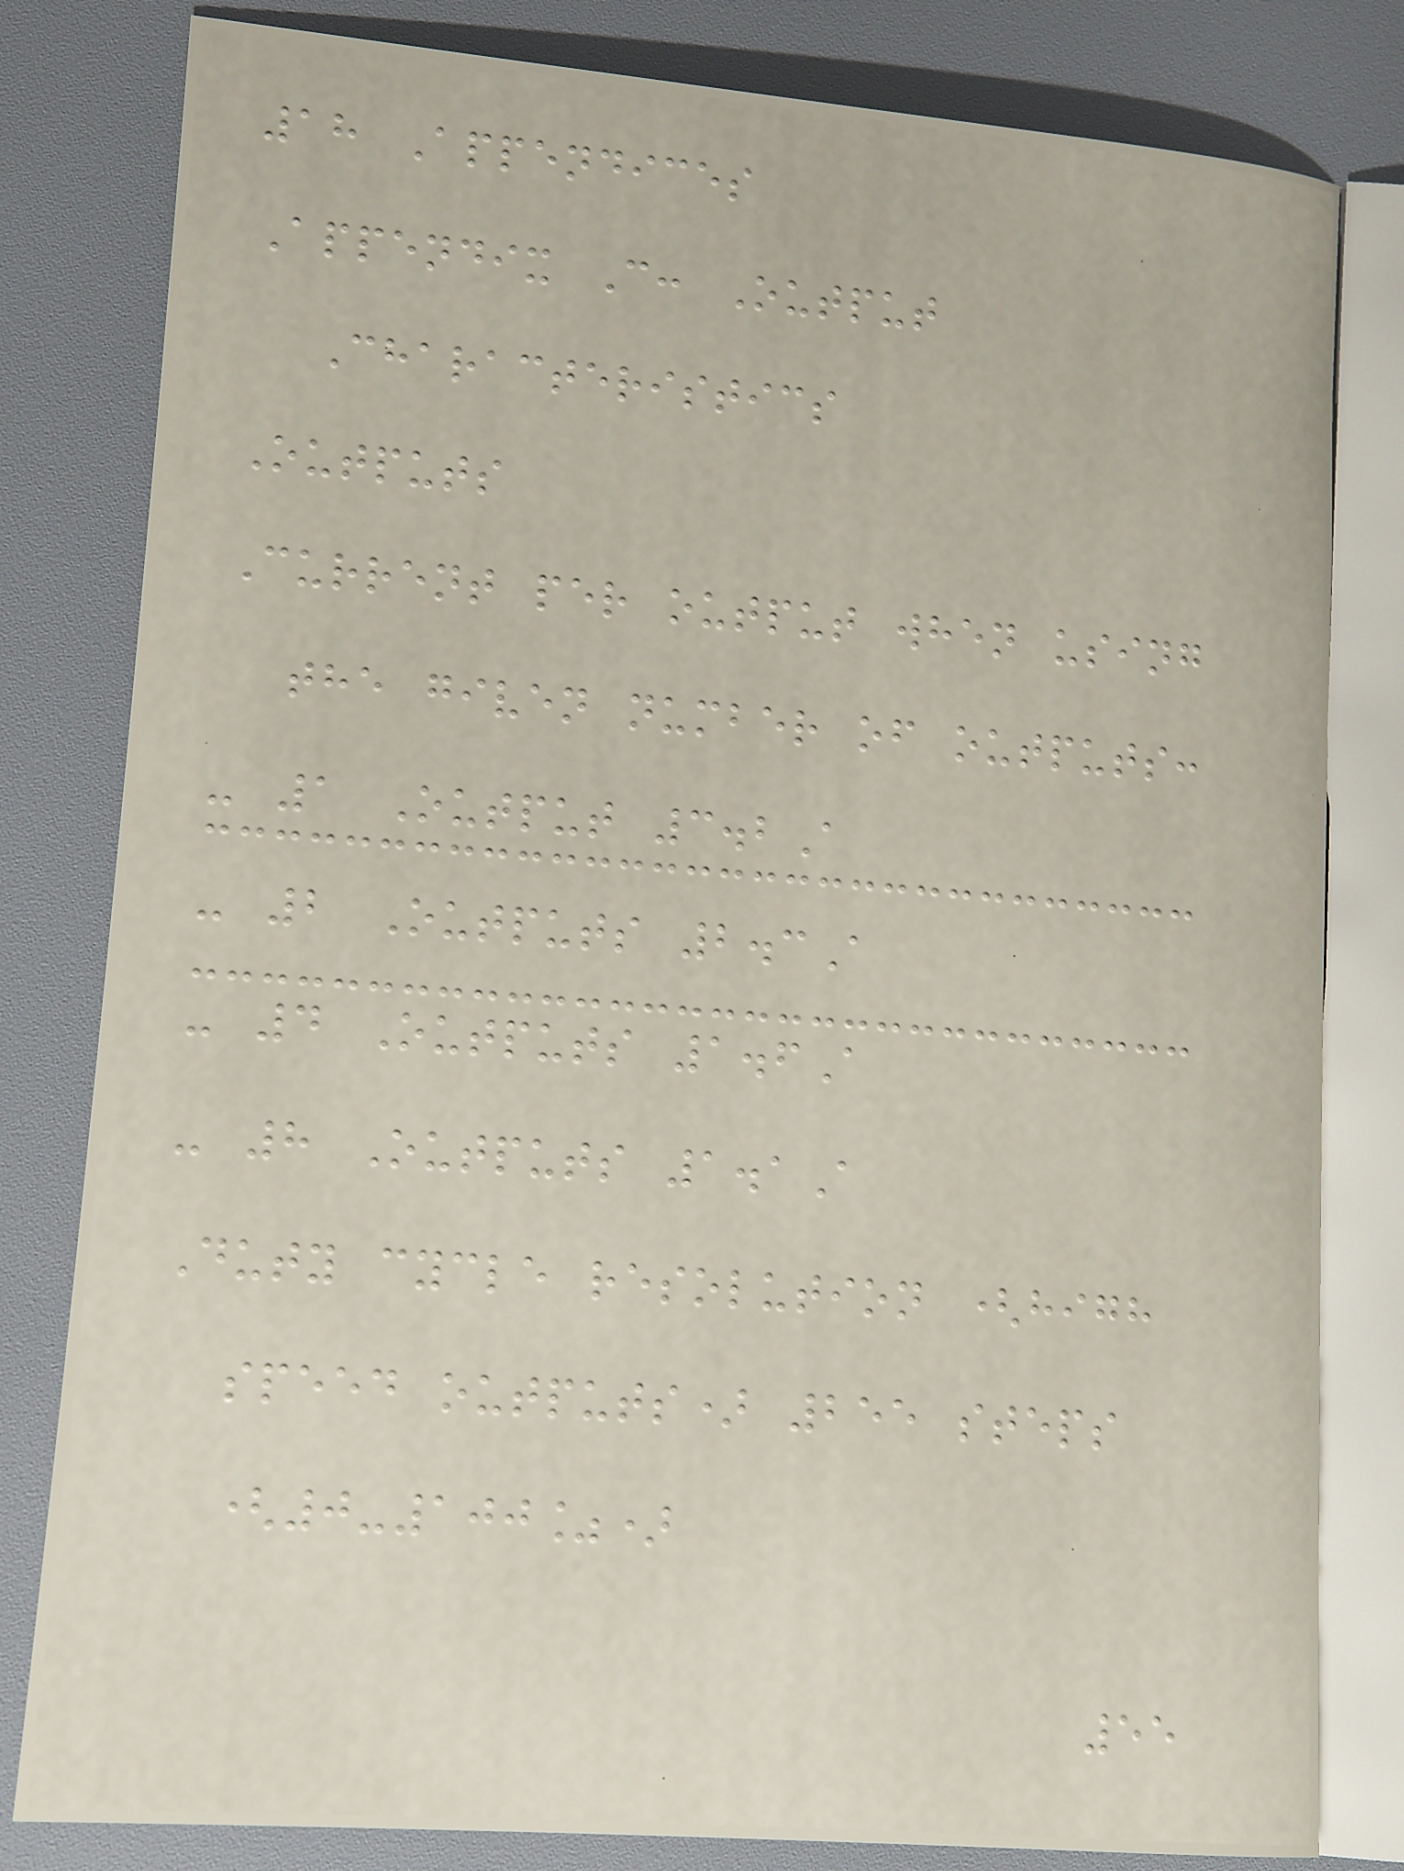18 Appendices
Appendix C: Output
Characteristics
Outputs
Current per output when using
the given number of outputs:
- 1 Output 3.2A
- 2 Outputs 2.3A
- 4 Outputs 1.6A
- 8 Outputs 1.1A
Duty cycle resolution (high
speed outputs) 255 steps
(0-100%)
55
